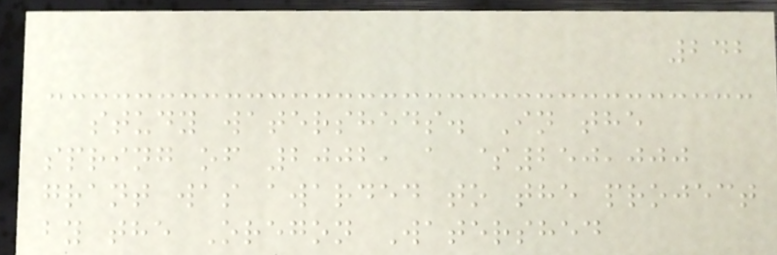242
study watersheds. In the
spring of 2002, a $250,000
grant was awarded to the project
by the Oregon Watershed
